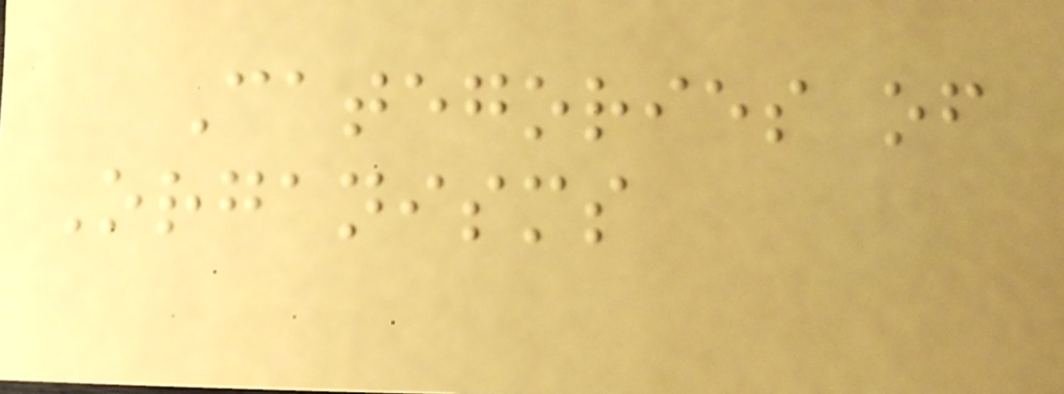Categories of
Organisms
